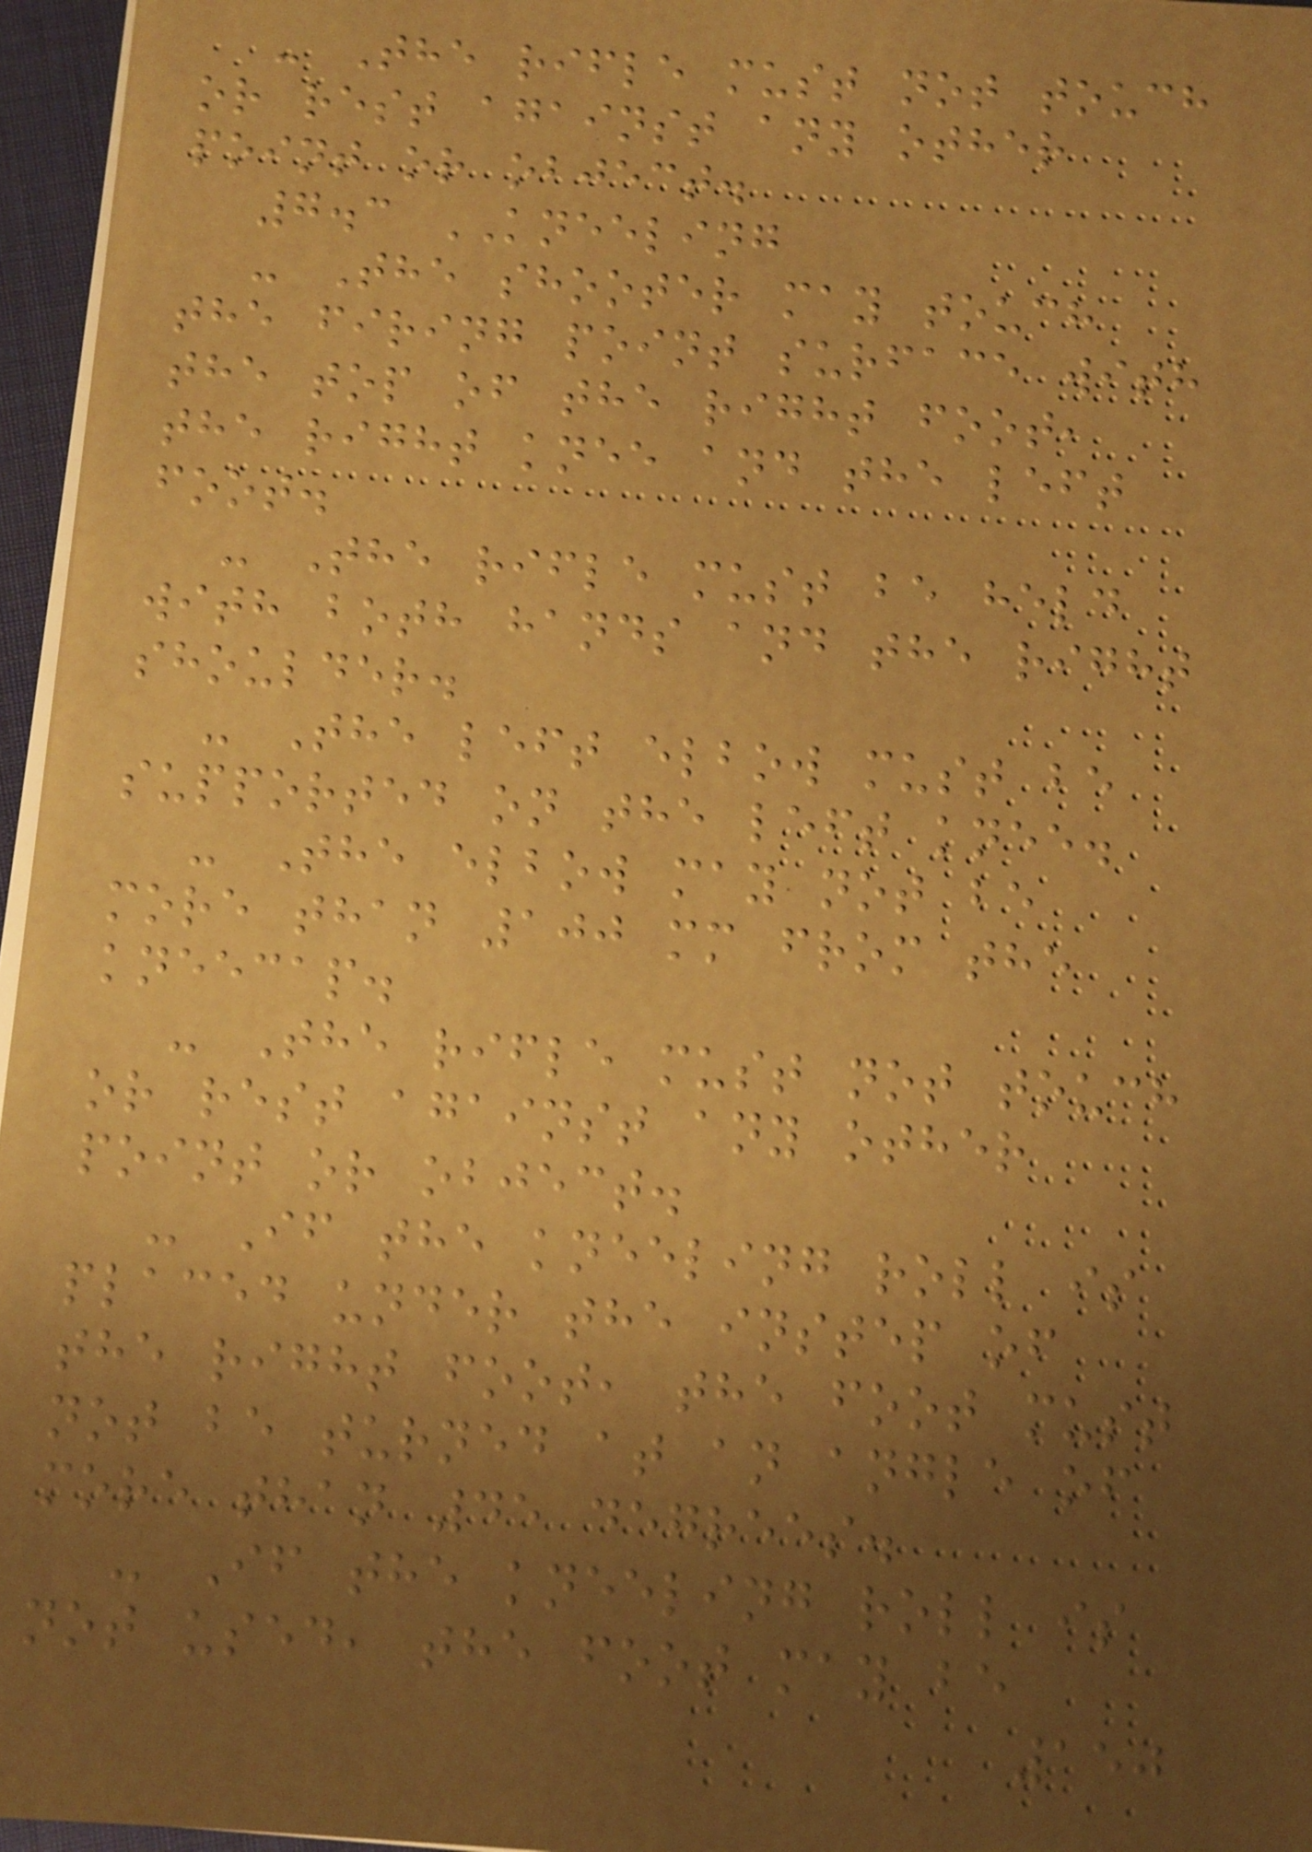- The rifle must not touch
or rest against any other
point or object.
7.3 KNEELING
- The shooter may touch
the firing point surface with
the top of the right foot,
the right knee and the left
foot.
- The rifle must be held
with both hands and the right
shoulder.
- The left elbow must be
supported on the left knee.
- The elbow may not be
more than 100 mm from the
kneecap.
- The rifle must not touch
or rest against any other
point or object.
- If the kneeling roll is
placed under the instep of
the right foot, the foot must
not be turned at an angle of
more than 45 degrees.
- If the kneeling roll is
not used, the foot may be
150
